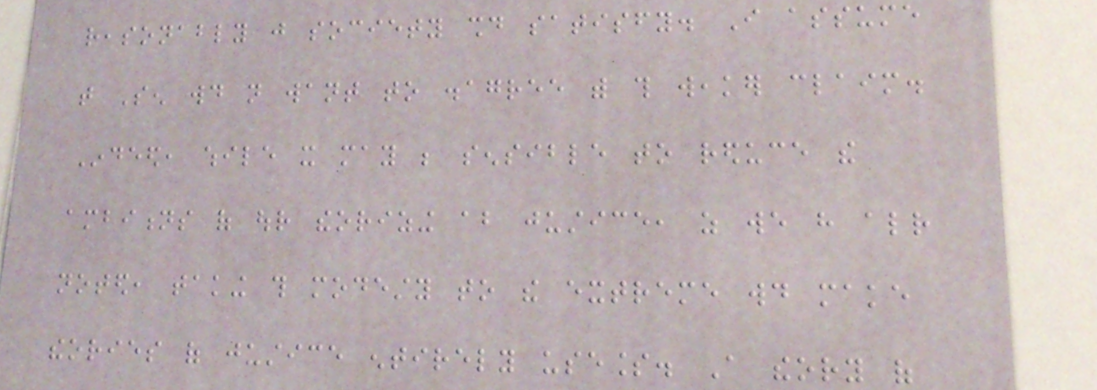reasonably just society should satisfy. I assume
that Sen would not want to disagree with this weaker claim.
Indeed, while it may be sensible to reduce the
ambitions of our theorizing about justice, as we have already
noted, taking this modesty to the extreme would make
theories of justice entirely useless. A theory of
